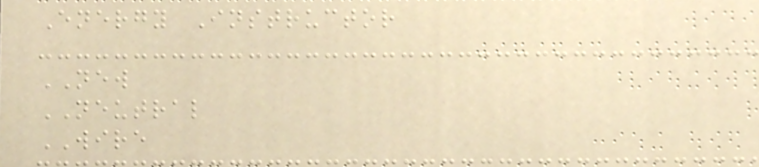Energy Instructor
NEW
NEUTRAL
WIRE
